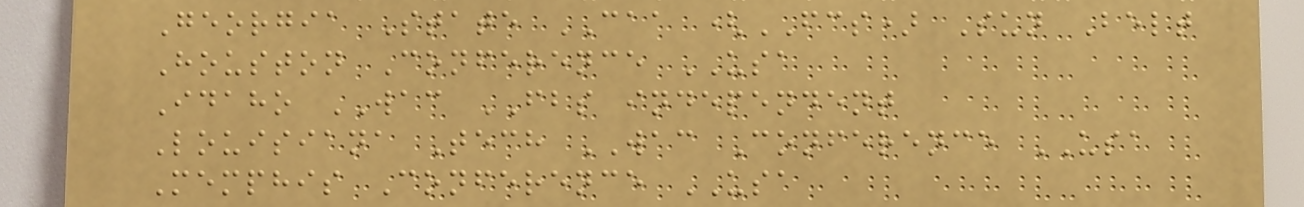Georgia State CAA (FCS) Sun Belt
Houston Conference USA
Idaho WAC FBS independent
Louisiana Tech WAC Conference USA
Memphis Conference USA
